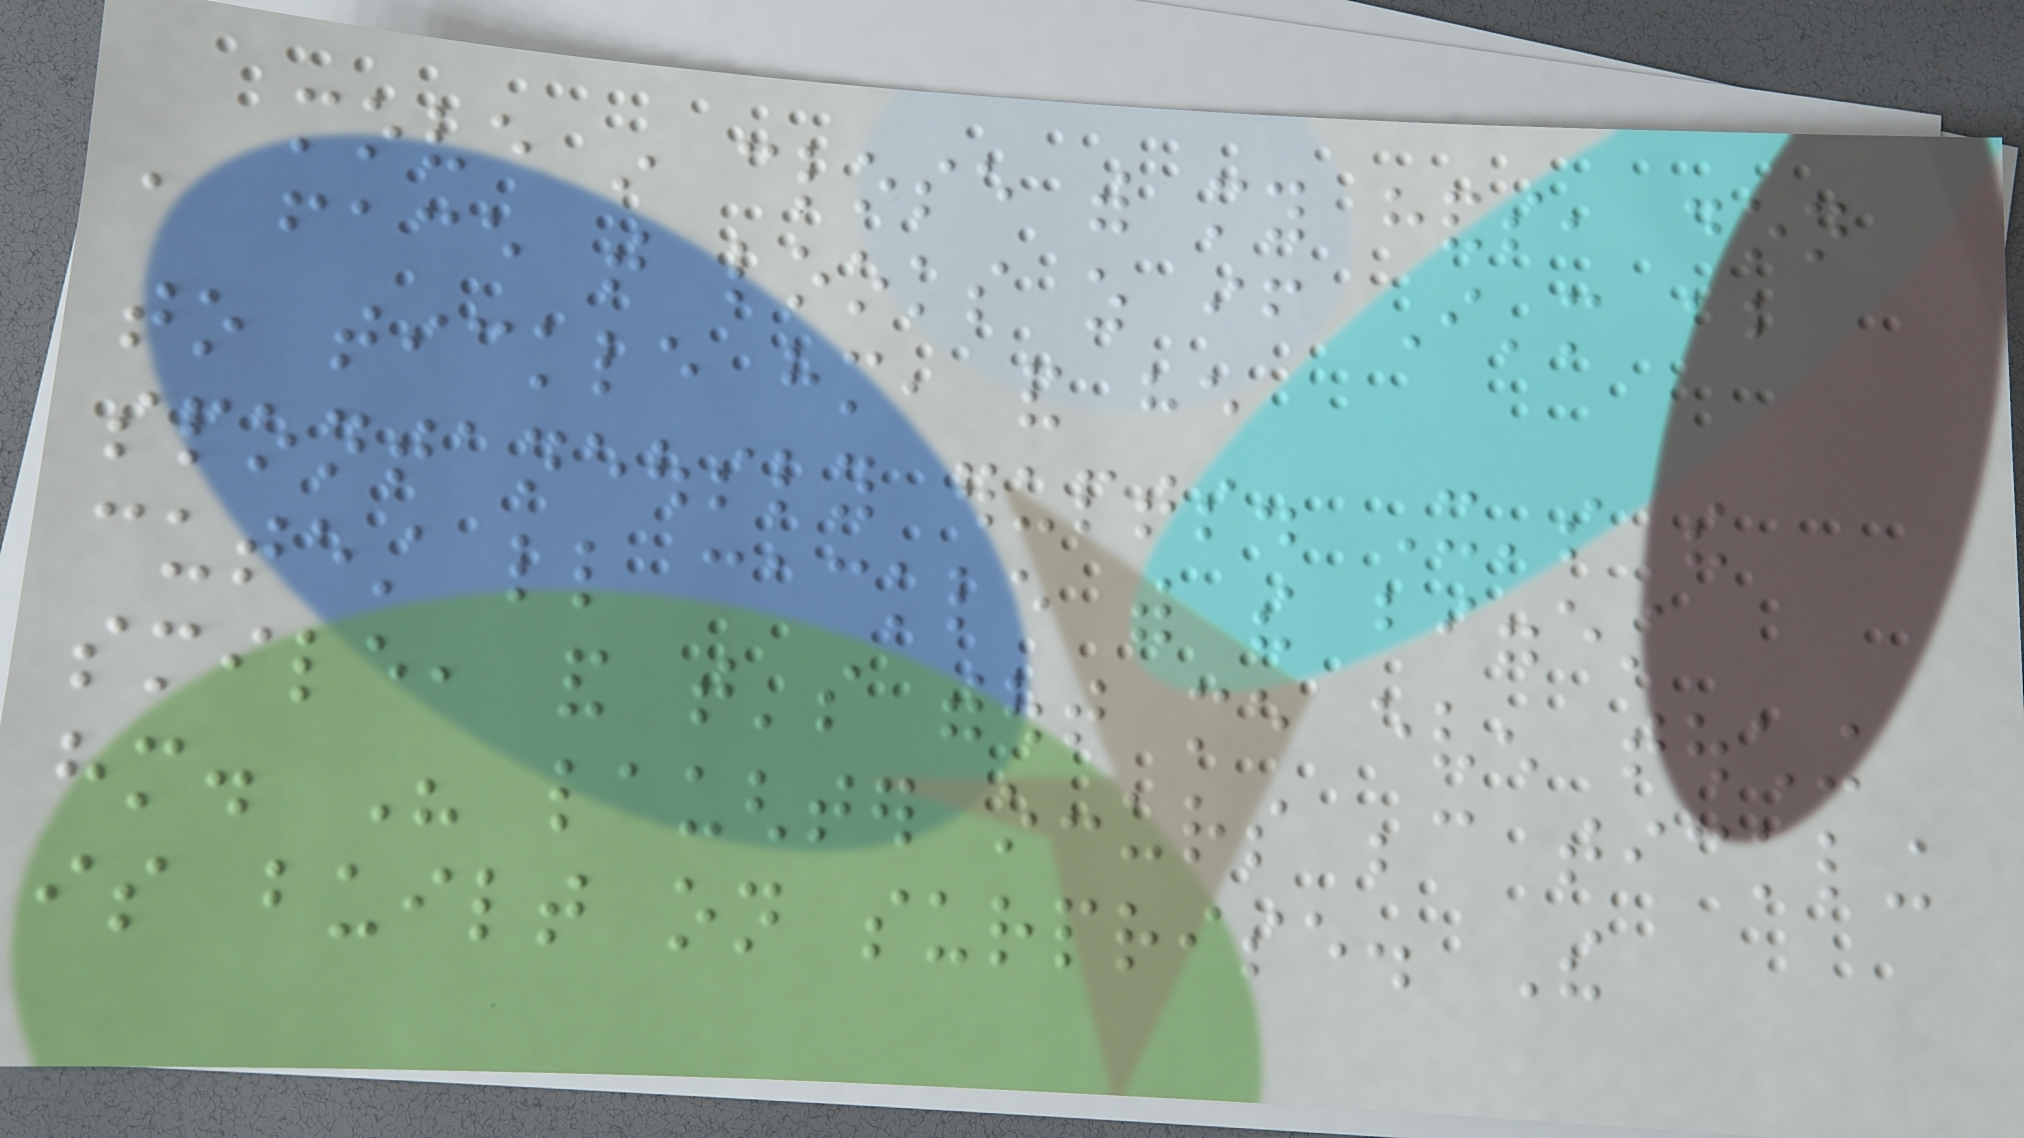move in close with my hands, don
a face that looks as if I'm about
to tickle him, and he
spontaneously erupts. It's the
cutest little cackle with the biggest
smile, and that's without me even touching
him. His laughter occurs because tickling
is built on surprise. The
